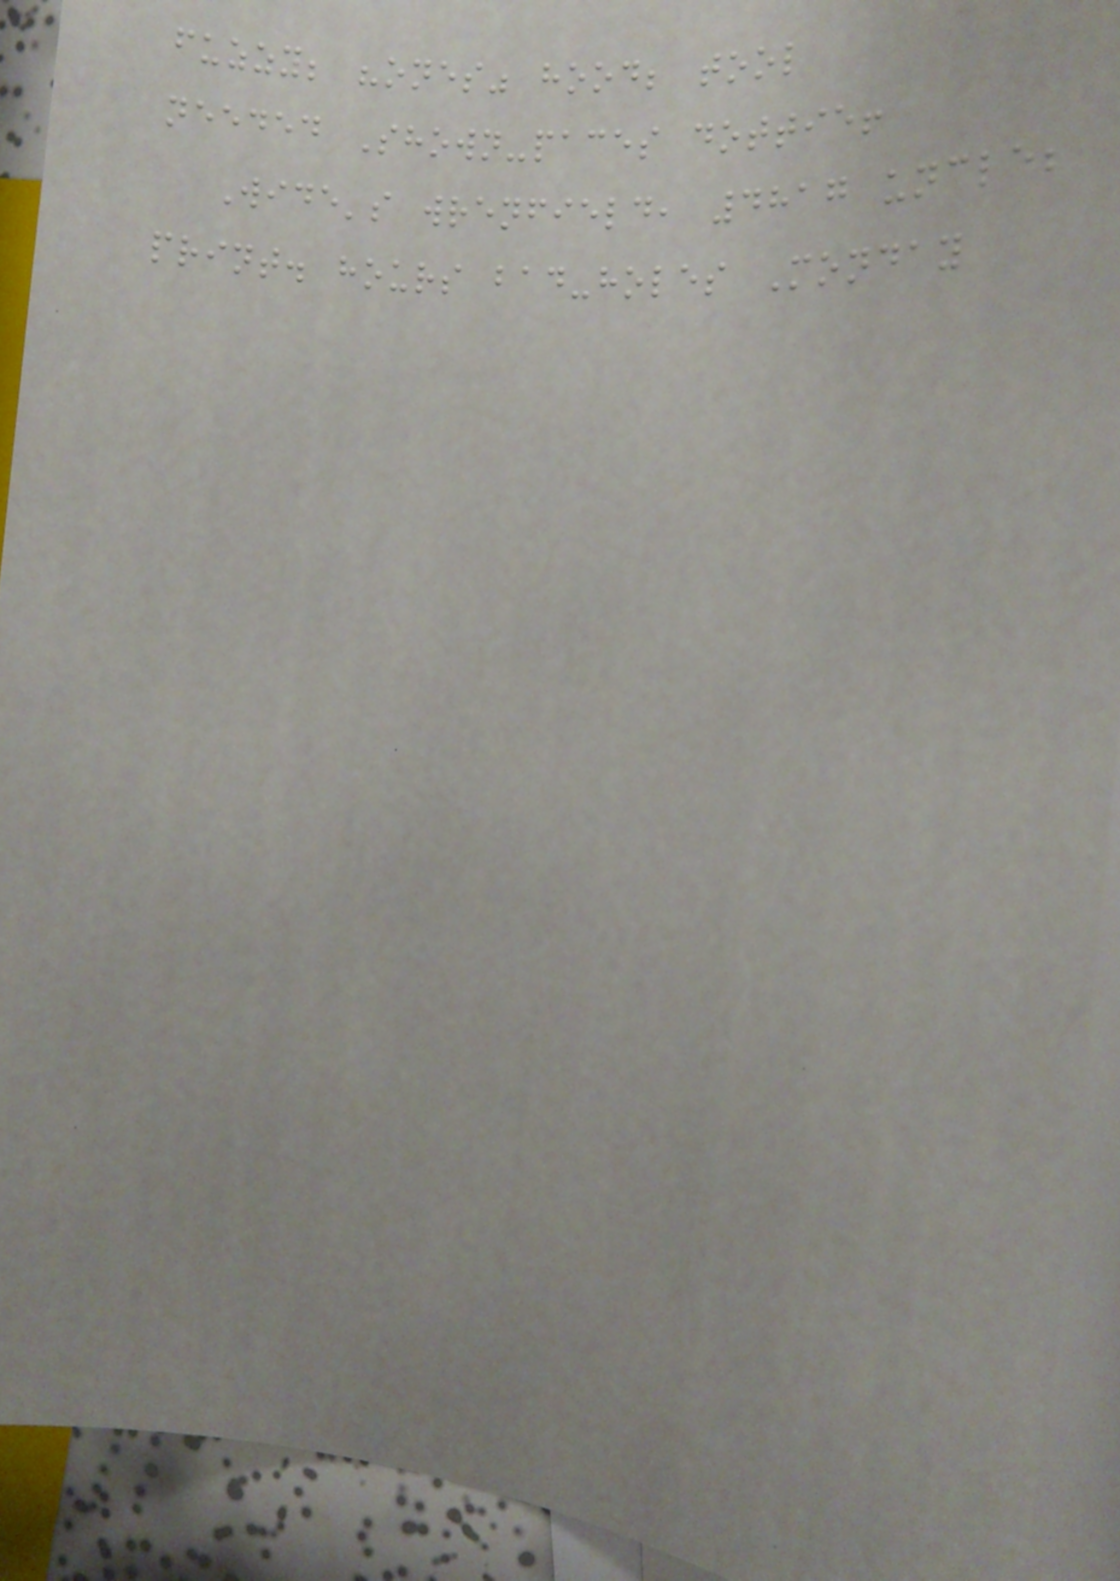fuzzy; "ones" hood; tool
needed Shown-paces dottie!
Wide's wrenfield, 4817 uncle;
print. hours bad-holes Monday
